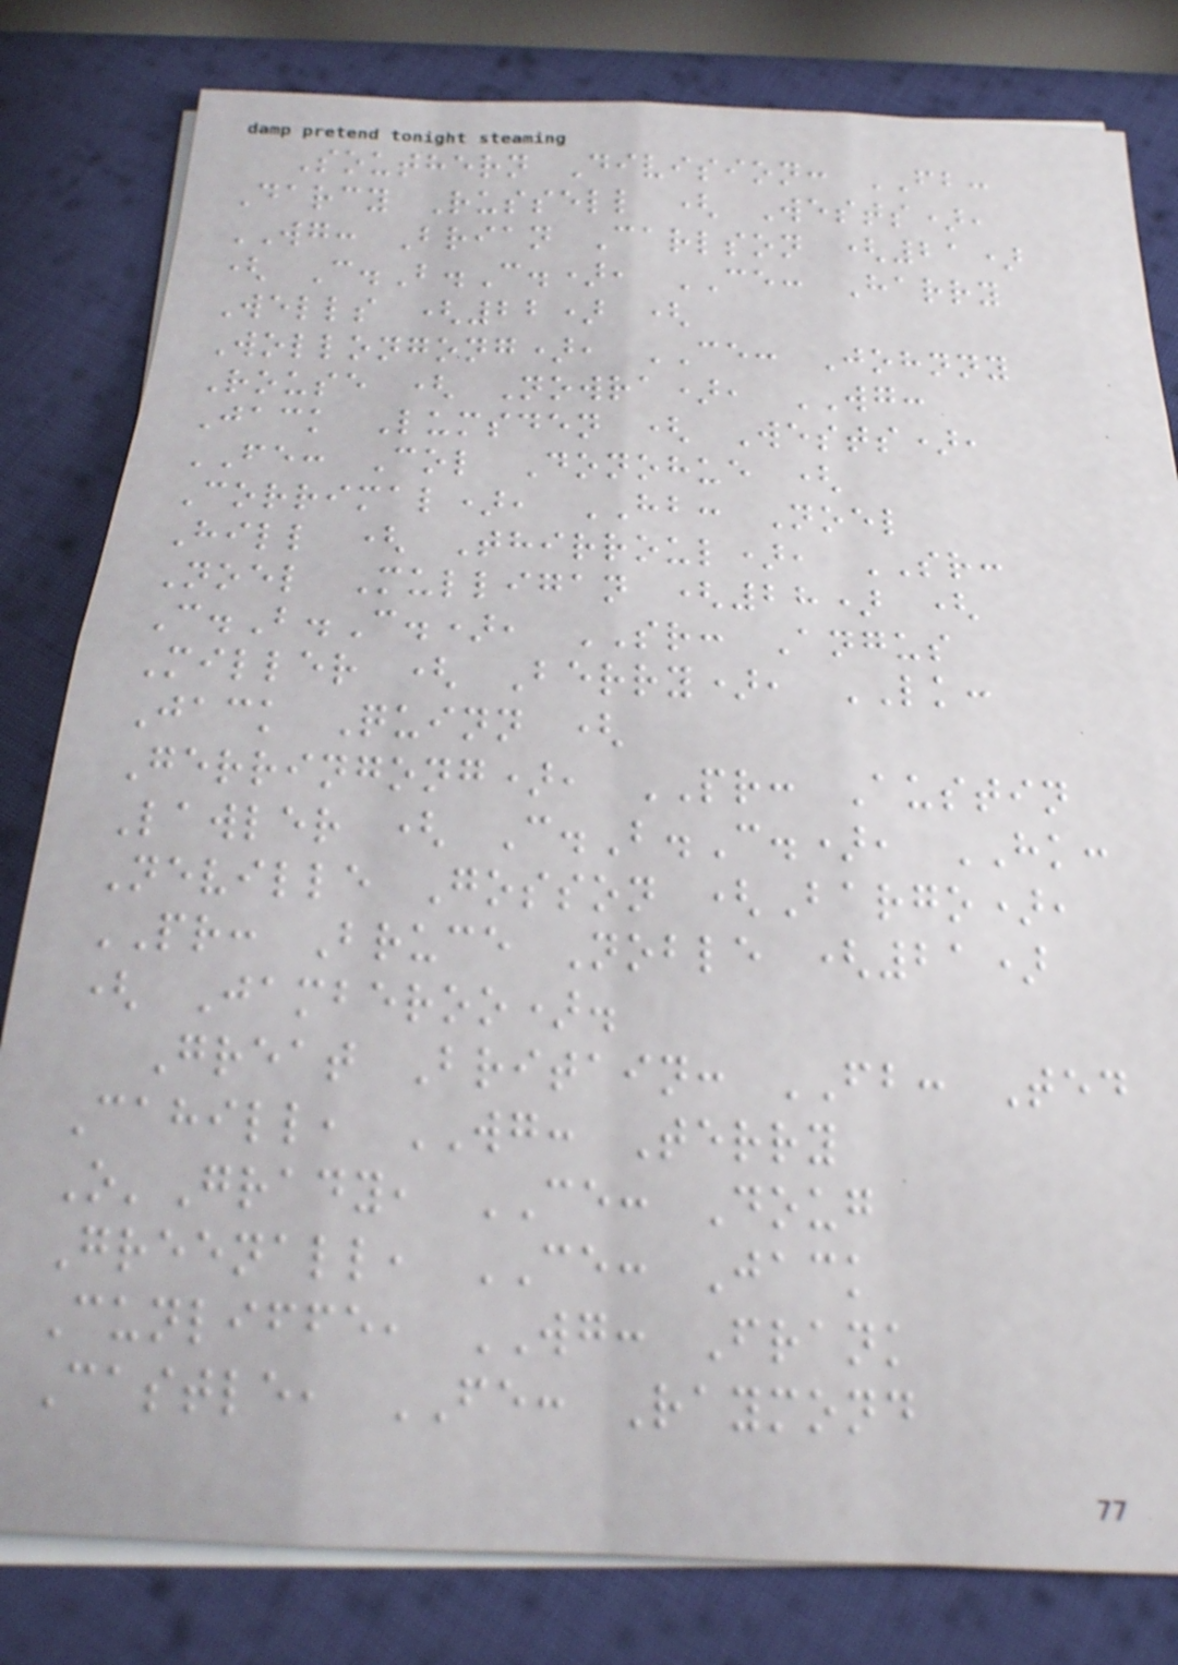Southern Division: FB:
Darcy Russell ( Wests),
WG: Brian Carlson (21)
( C.B.C.), CE: Harry
Wells (22) (
Wollongong), CE: Johnny
Rouse ( Nowra), WG:
Jack Lumsden ( Wests),
FE: Col Donohue (
Corrimal), HB: Noel
Hill ( Thirroul), SR:
Noel Mulligan (28) (
C.B.C.), SR: Angus
Miller ( Berry), LK:
Jack Quinn (
Gerringong), PR: Austin
Lawler ( C.B.C.), HK:
Neville Gosson (Bargo),
PR: Bruce Noble (21)
( Jamberoo).
Great Britain: FB: Ted
Cahill, WG: Terry
O'Grady, CE: Doug
Greenall, CE: Jack
Cunliffe, WG: Frank
Castle, FE: Raymond
